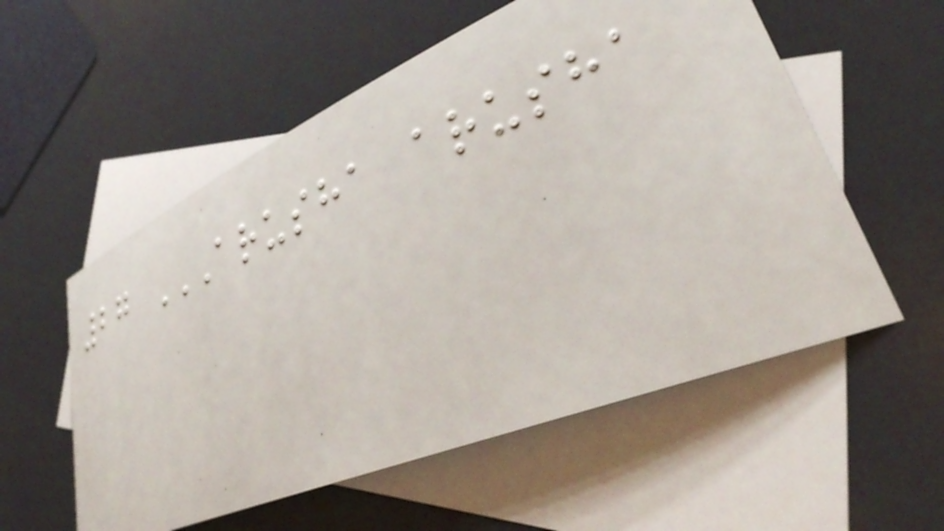27 ARUSHA ARUSHA
